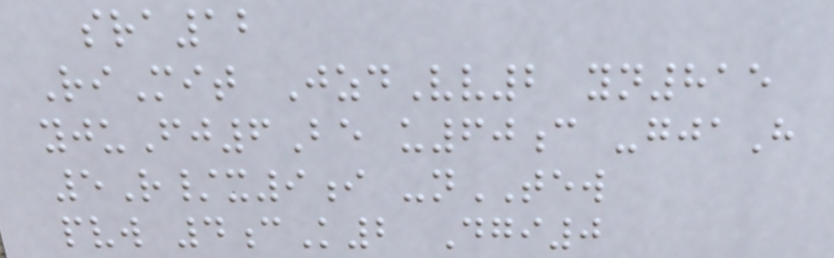sra12
RiMit JzdVv2 yn815
yjuFj6Be u60c -gjaH
5R/x9i -nTEW
pvw 4cK2 Dgi0
